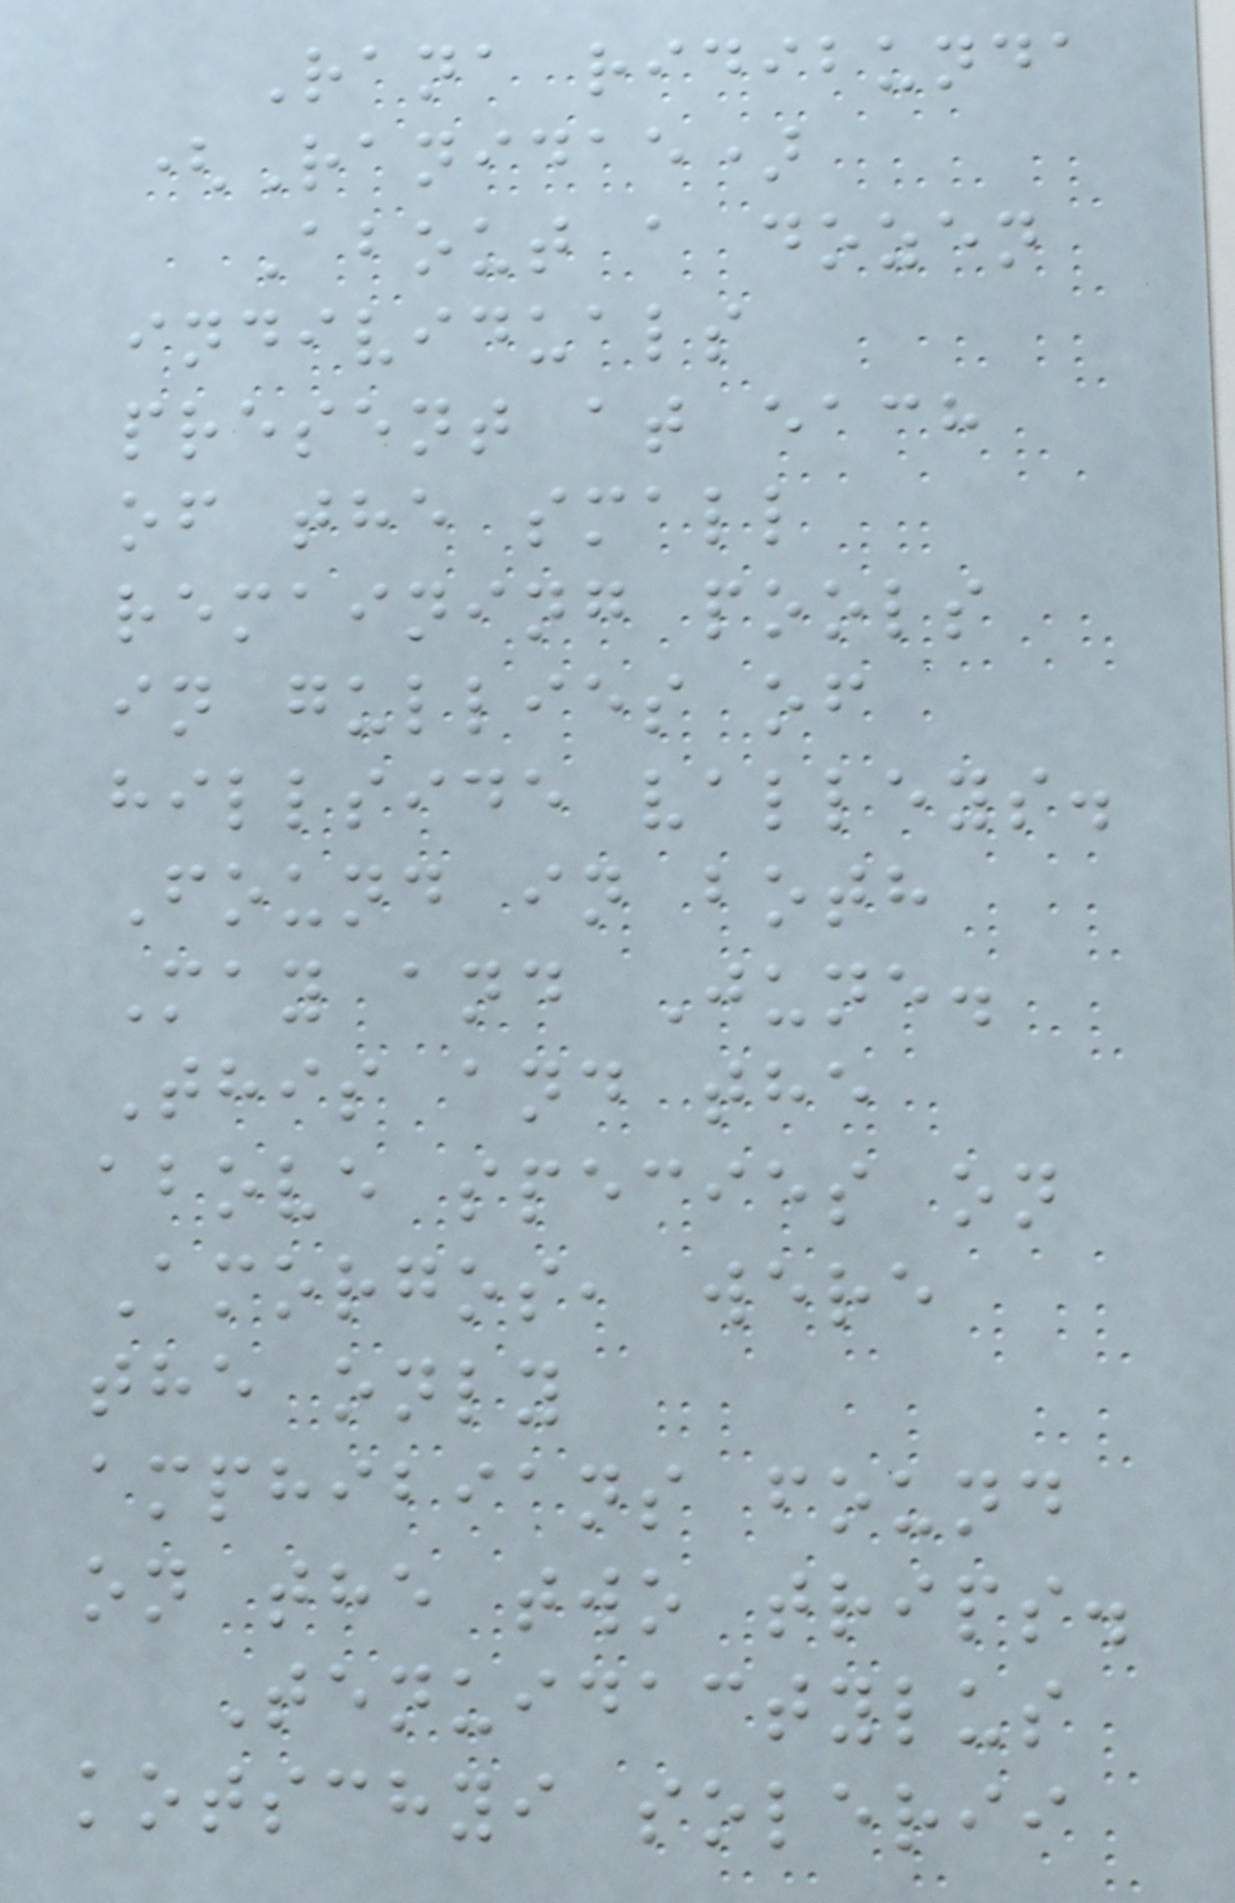Rana ridibunda
(Ranidae)
About a dozen
individuals
present at each
of the small
remaining pools
in gullies of
hillside valleys.
Found in both
May and June.
This and the
above species on
Amorgos, were
the only
amphibians found
on the two trips.
Tenuidactylus
kotschyi solerii
